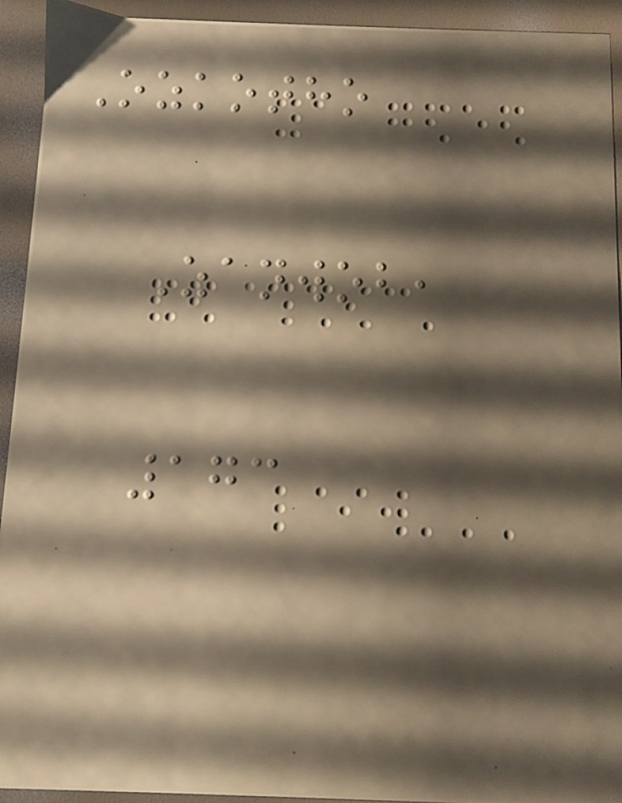Ozkotho
Zanwob,
173
